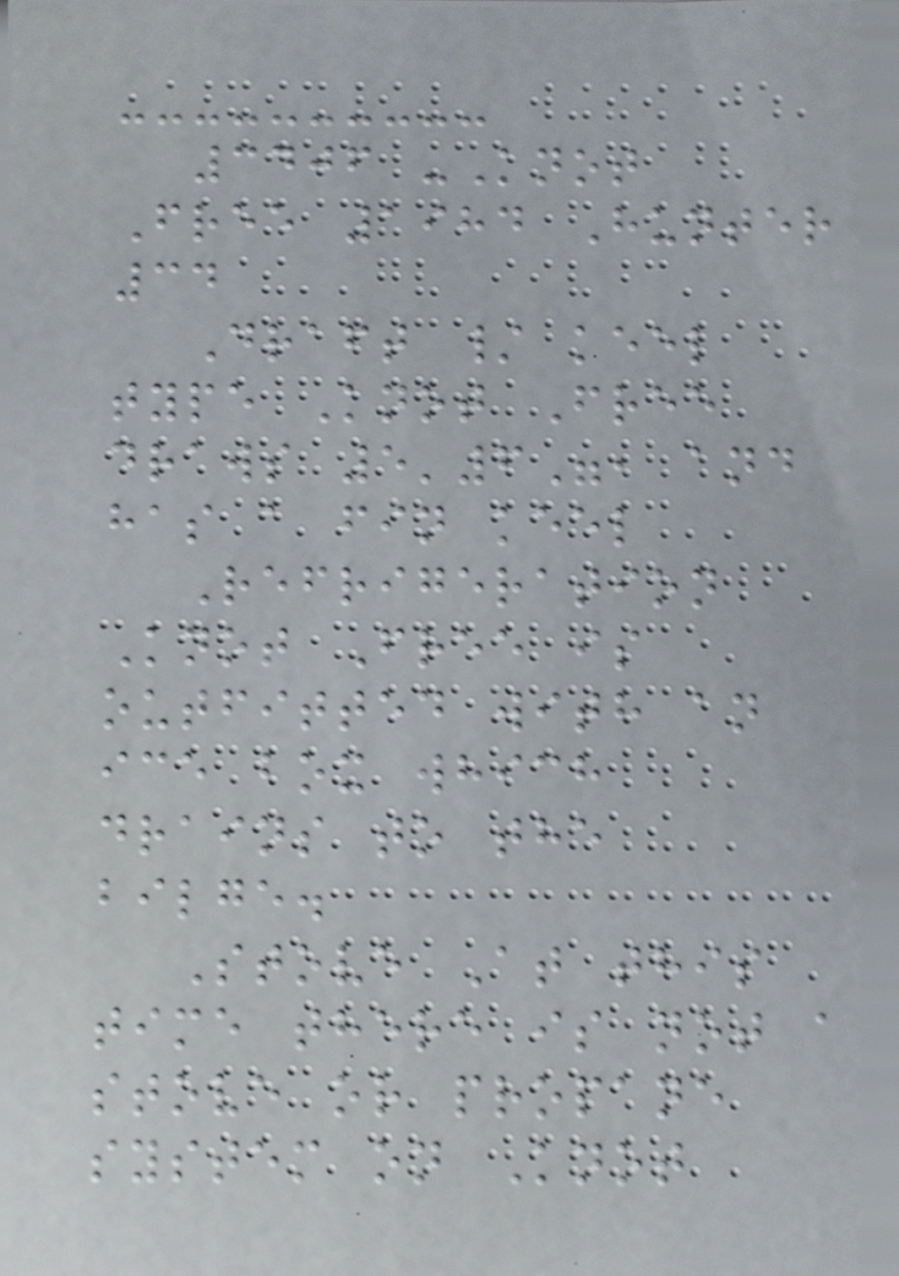3406 -Knot
Free 1984 Hunter
34
Draft / keel
type Knot Free
draws 5'6", and
has a fin keel
Refrigeration
Knot Free is
outfitted with an
ice box which
drains to the
bilge.
Stove At this
time there is not a
stove or propane
system on Knot
